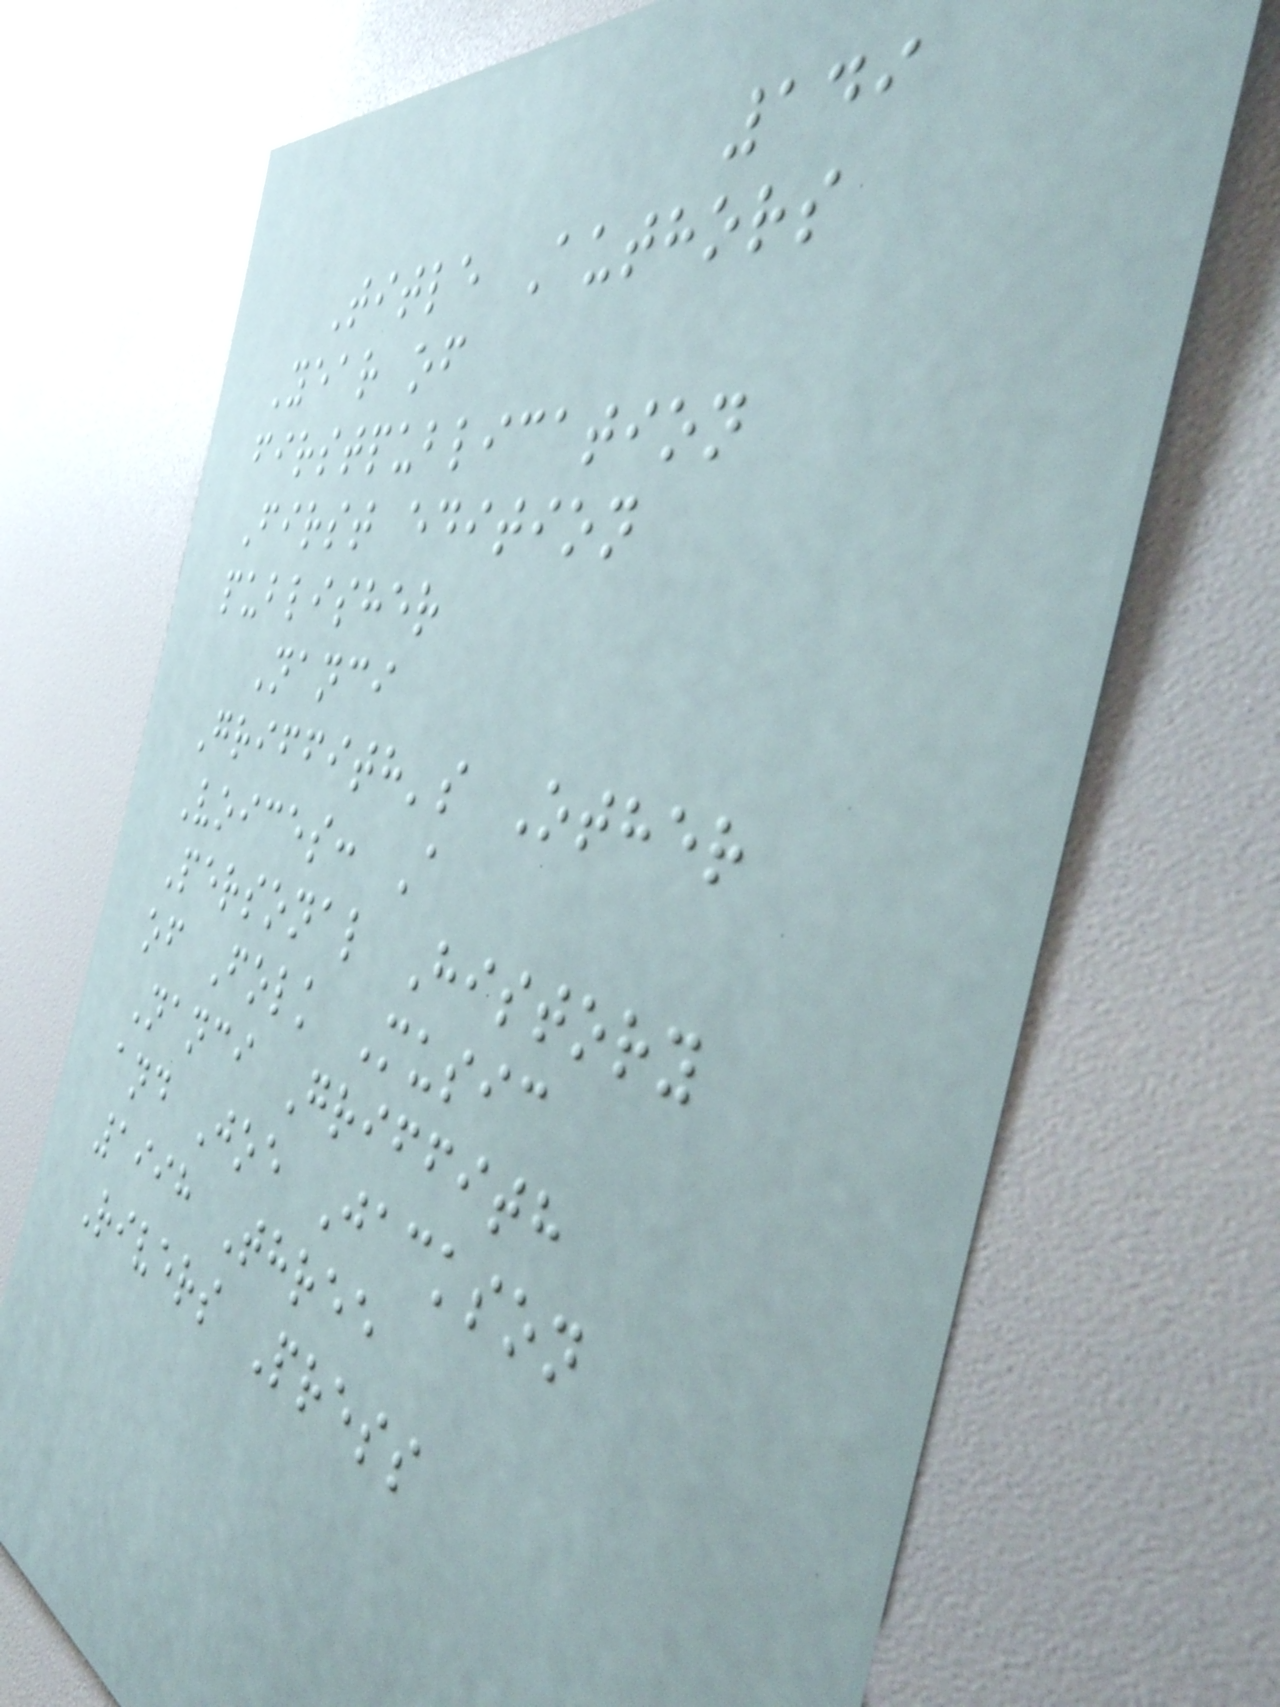149
Title Authors
Year of
firstpublication
First edition
publisher
Nanci
Griffith's Other
Voices: A
Personal History
of Folk Music
Nanci Griffith
and Joe Jackson
1998 Three
Rivers Press
